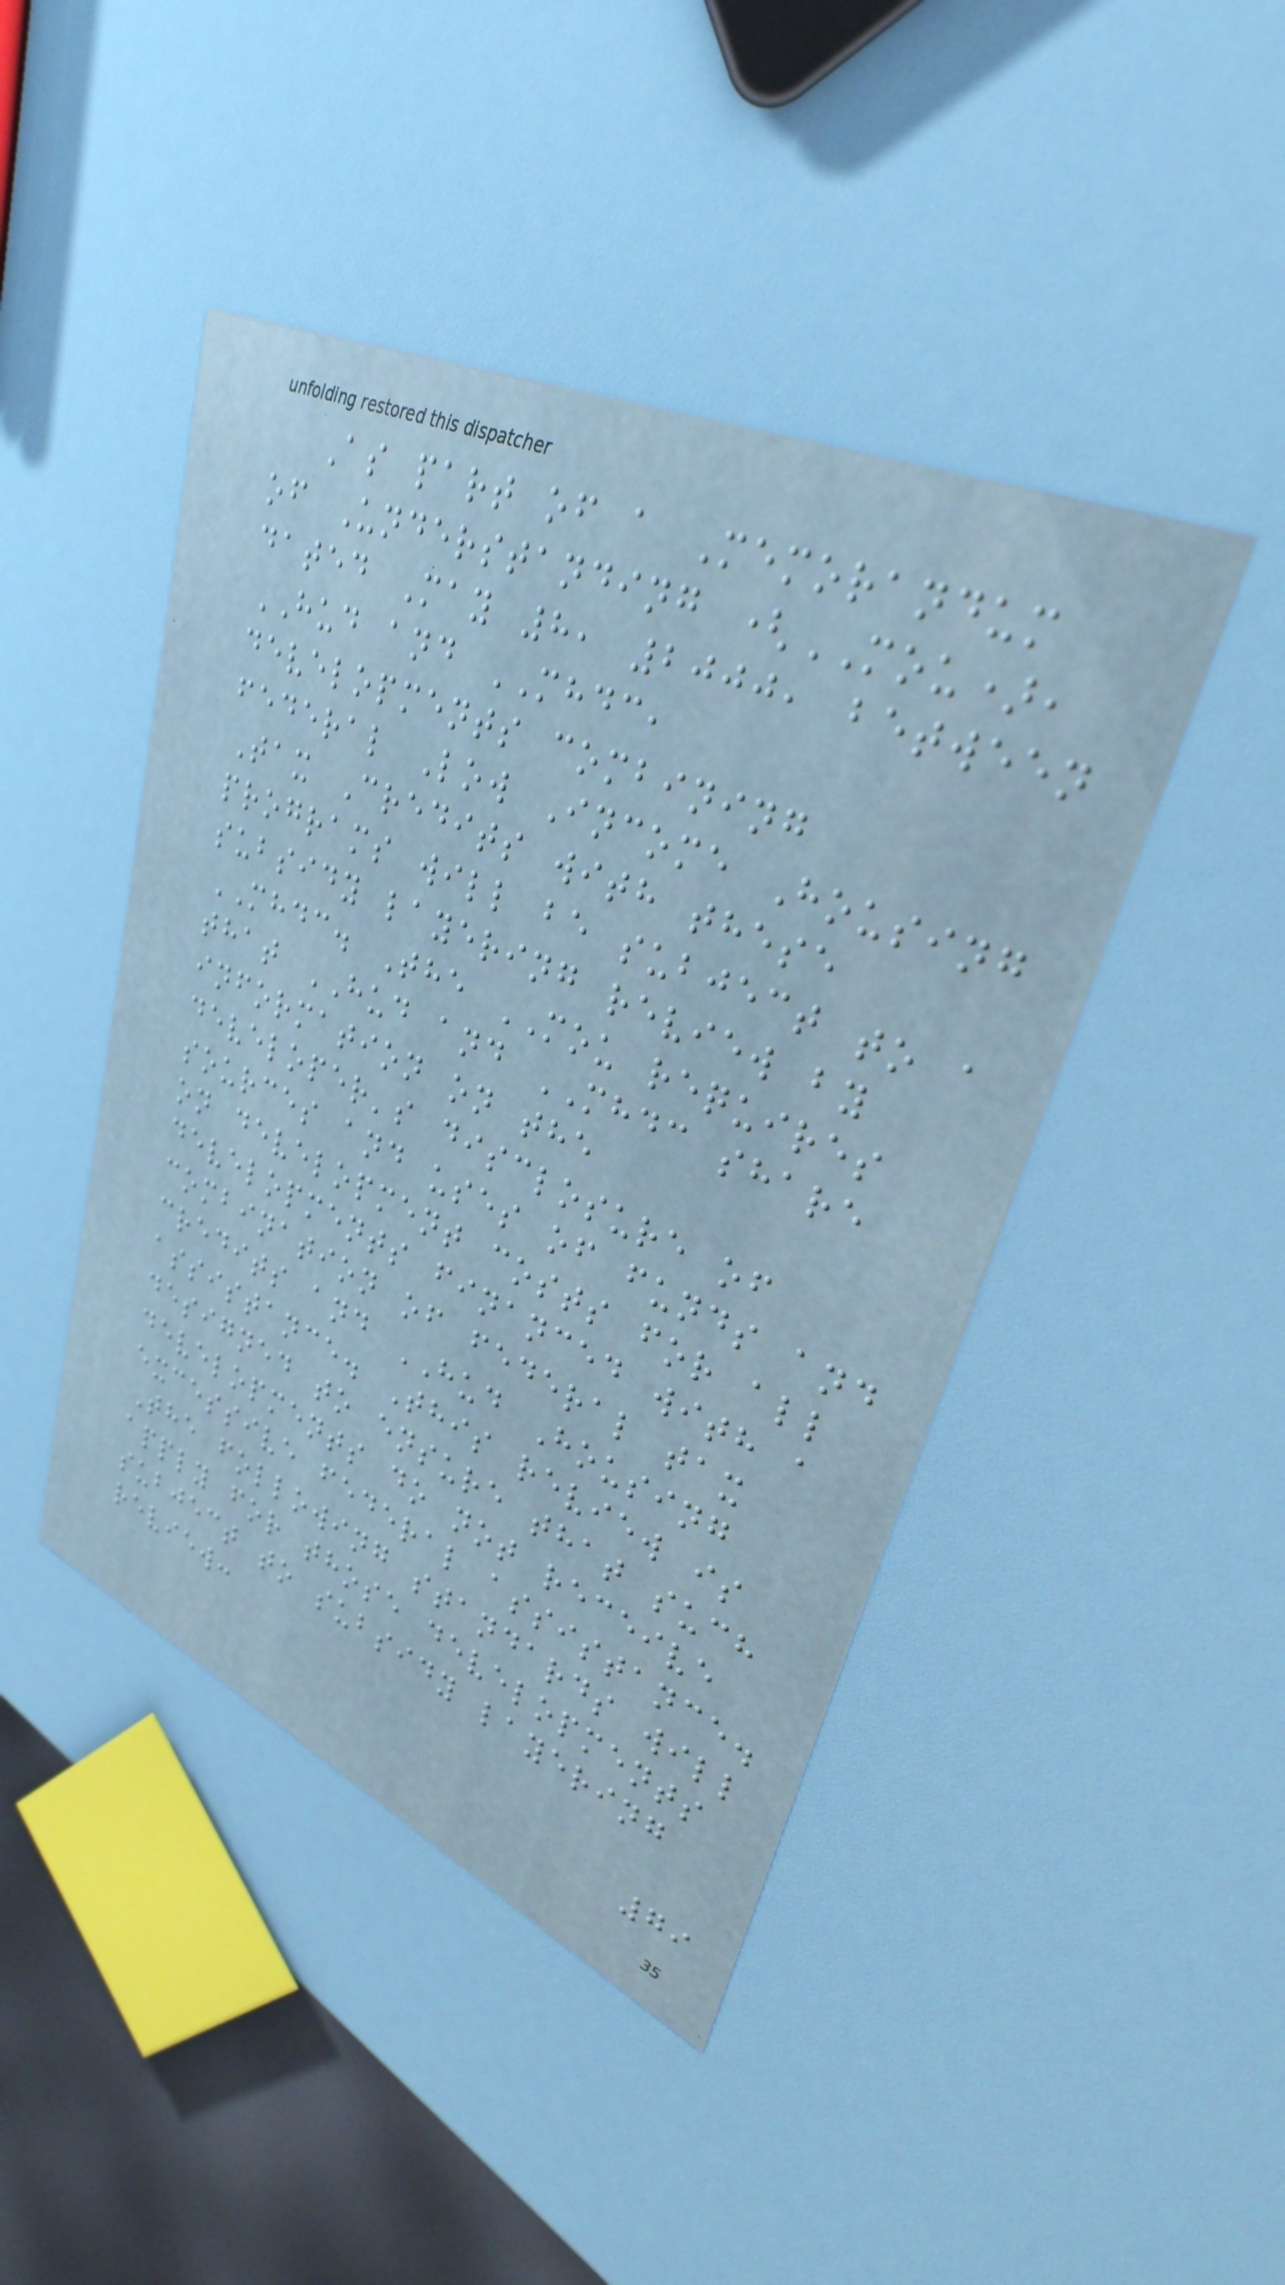As part of a Memorandum
of Understanding (MOU),
dated May 8, 2000, between
HUD and MHDC,
developments combining
federal Low Income Housing
Tax Credits with these
programs will be subject to a
subsidy layering review by
MHDC. The MOU requires
that HUD and MHDC share
information on the
developer's disclosure of
sources and uses of funds and
on development costs for all
developments financed with a
combination of federal tax
credits and HUD Housing
assistance. This review is
designed to ensure that such
developments do not receive
excessive federal assistance.
The following standards will
apply for those developments
subject to subsidy layering
review:
79
